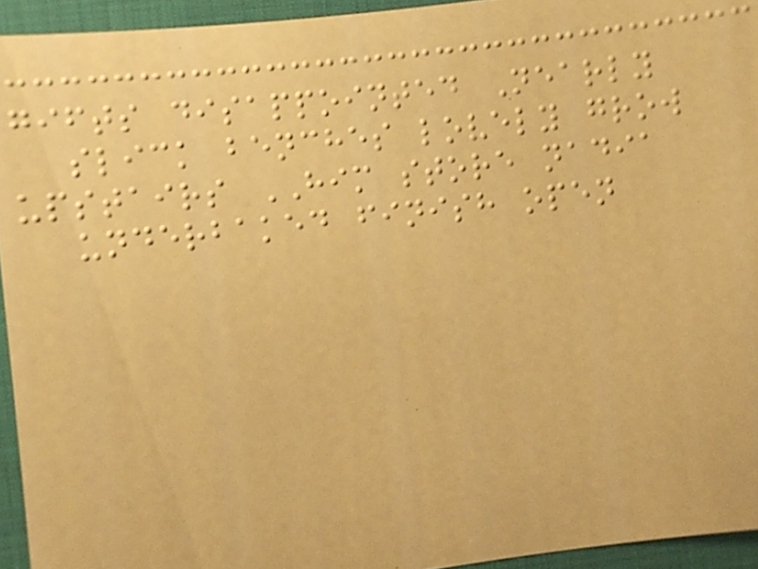gifts disappointed Nearly
slick benches lovely grow
upstairs HIM store nadia
underbaked finish open
